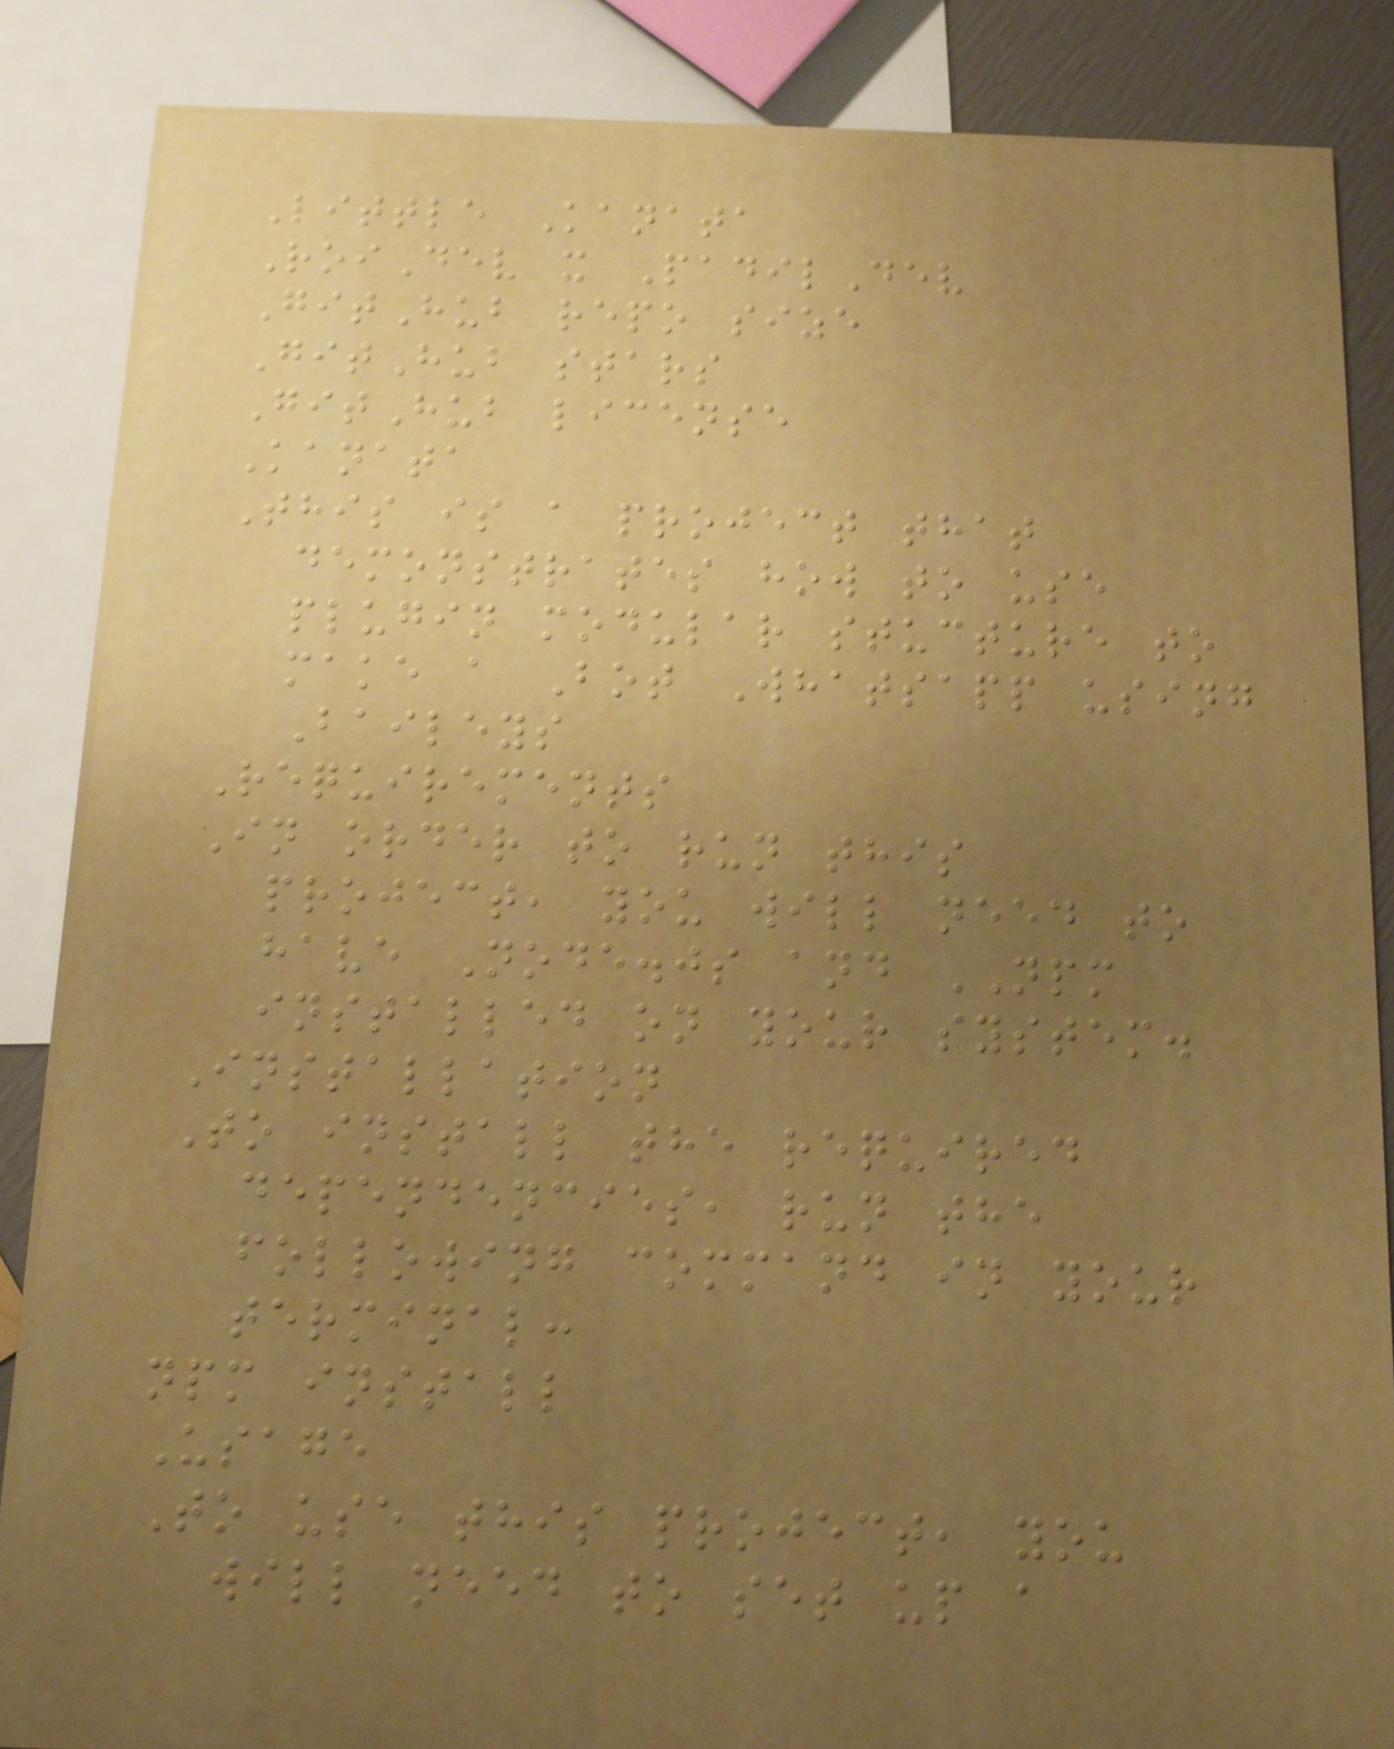Little Kanata
RoiDev x PadilDev
GitHub repo size
GitHub stars
GitHub license
Kanata
This is a project that
demonstrates how to use
plugin modular stucture to
make a Bot Whatsapp using
Baileys
Requirements
In order to run this
project, you will need to
have Node.js and NPM
installed on your system.
Installation
To install the required
dependencies, run the
following command in your
terminal:
npm install
Usage
To use this project, you
will need to set up a
